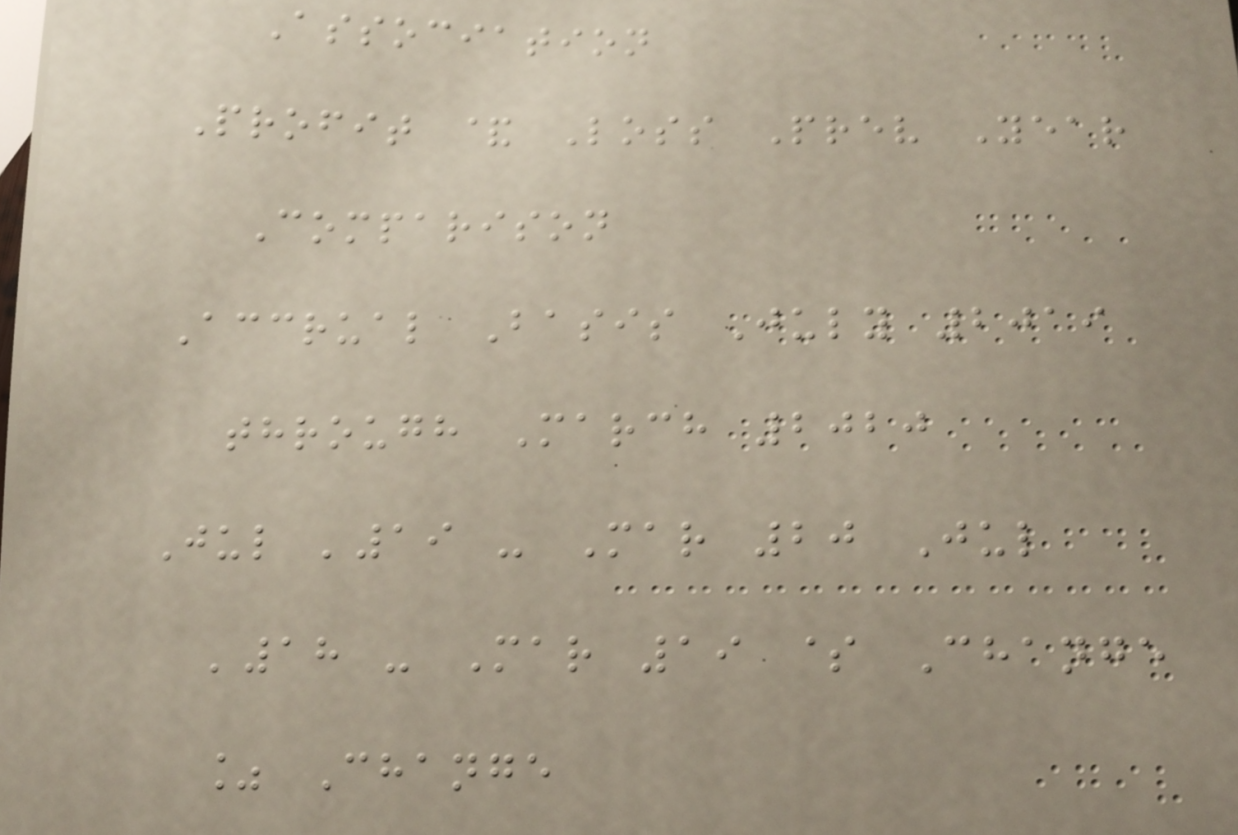Association
Profit & Loss Prev Year
Comparison
Accrual Basis July 2019
through March 2020
Jul '19 - Mar 20 Jul
'18 - Mar 19 $ Change
% Change
